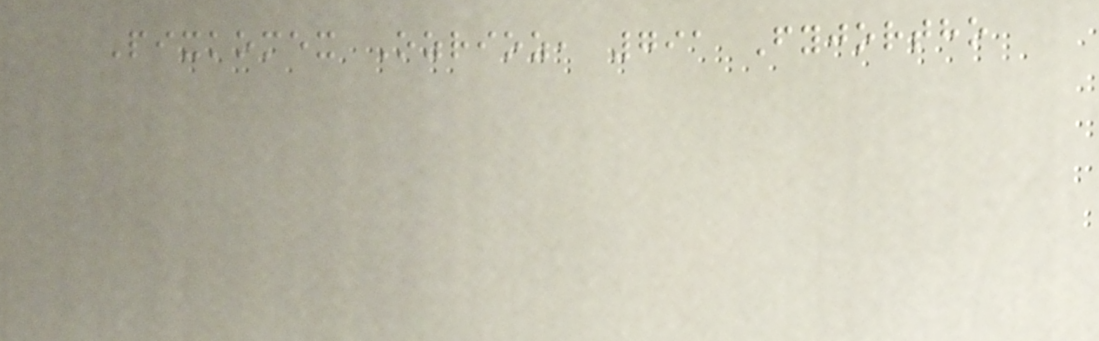Pixkomex Ozrioz, 791 Fyjortho
